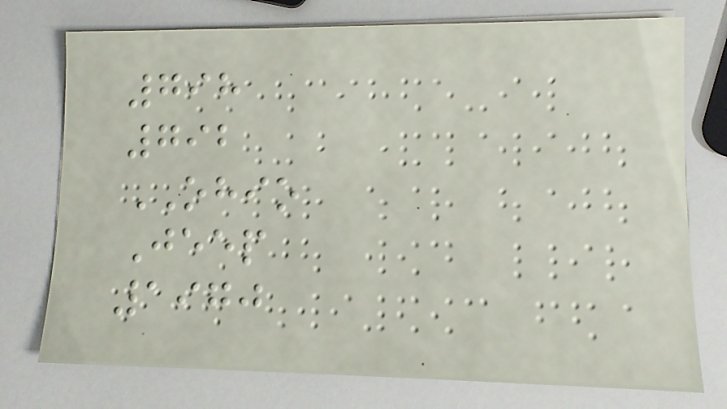798
792
OHIO
Jeep
1970
